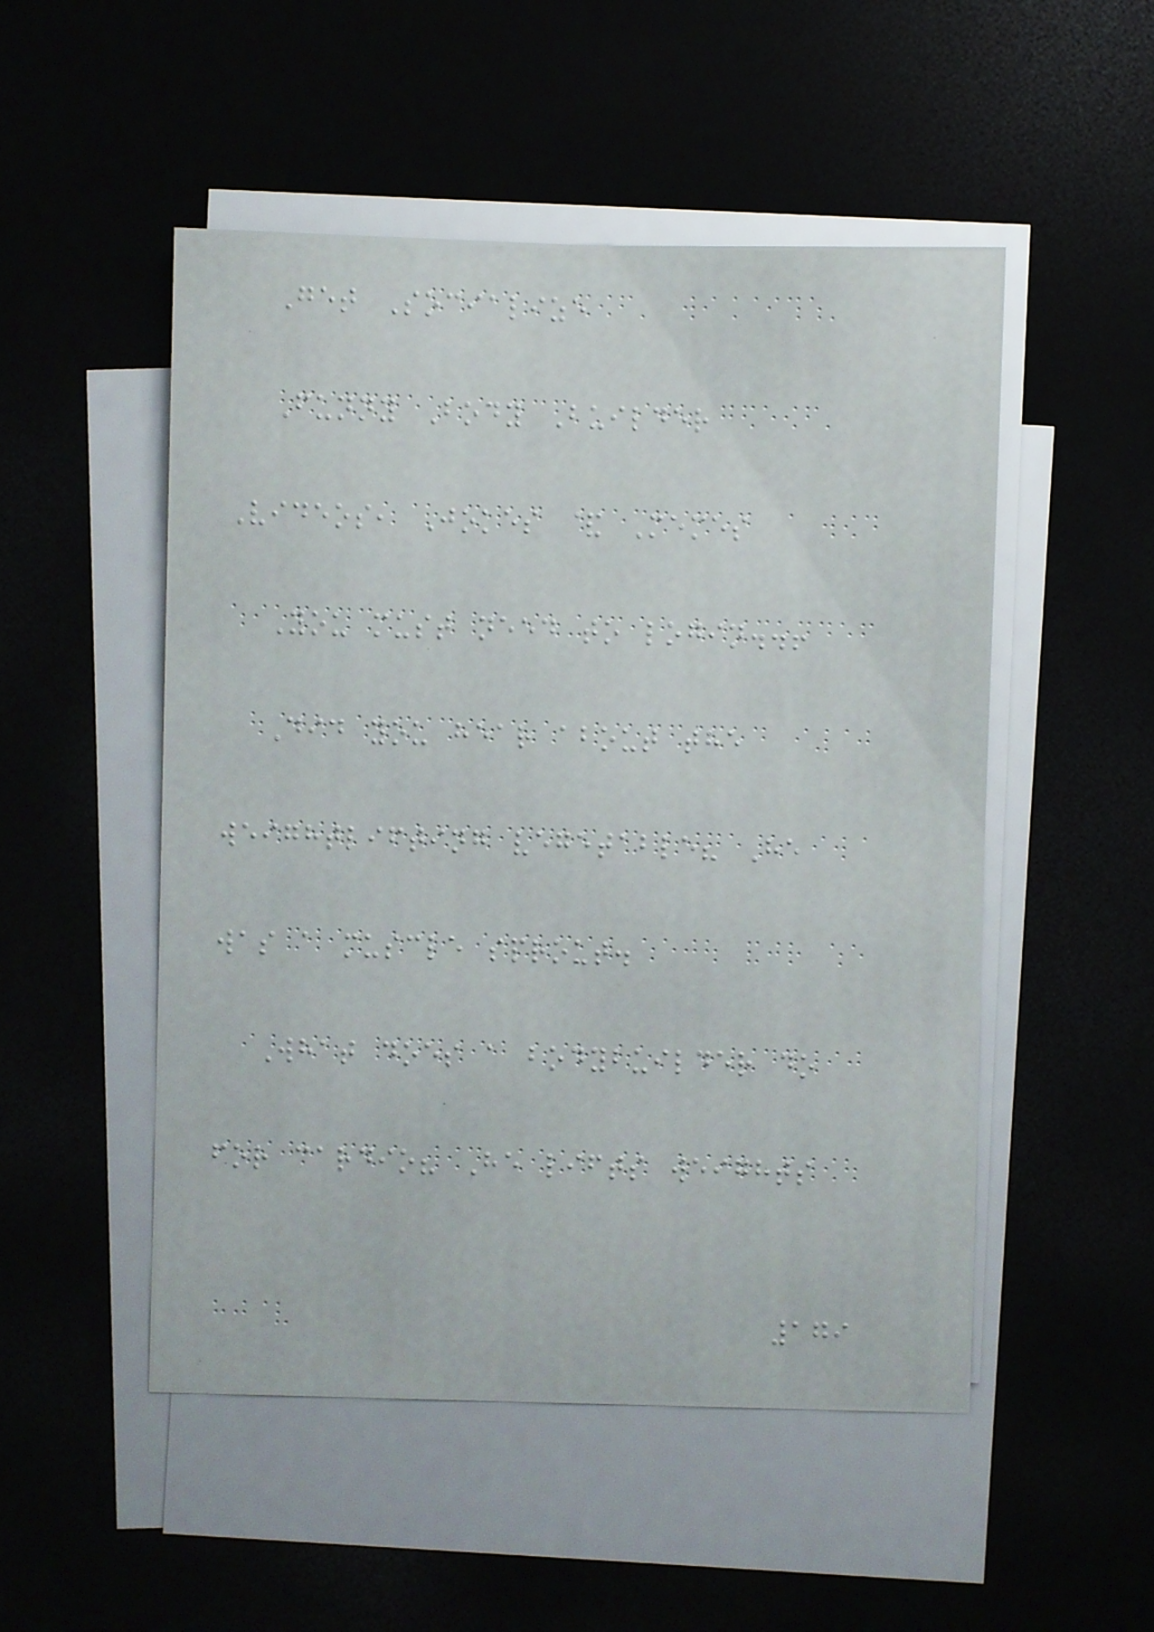Get Socialize
Funny Body Builder
Videos, Jokes & Memes
You must need to login..!
Did you hear about the
weightlifting vegetable? He
was a muscle sprout.
What does a bodybuilder do
for cardio? He lifts weights
179
